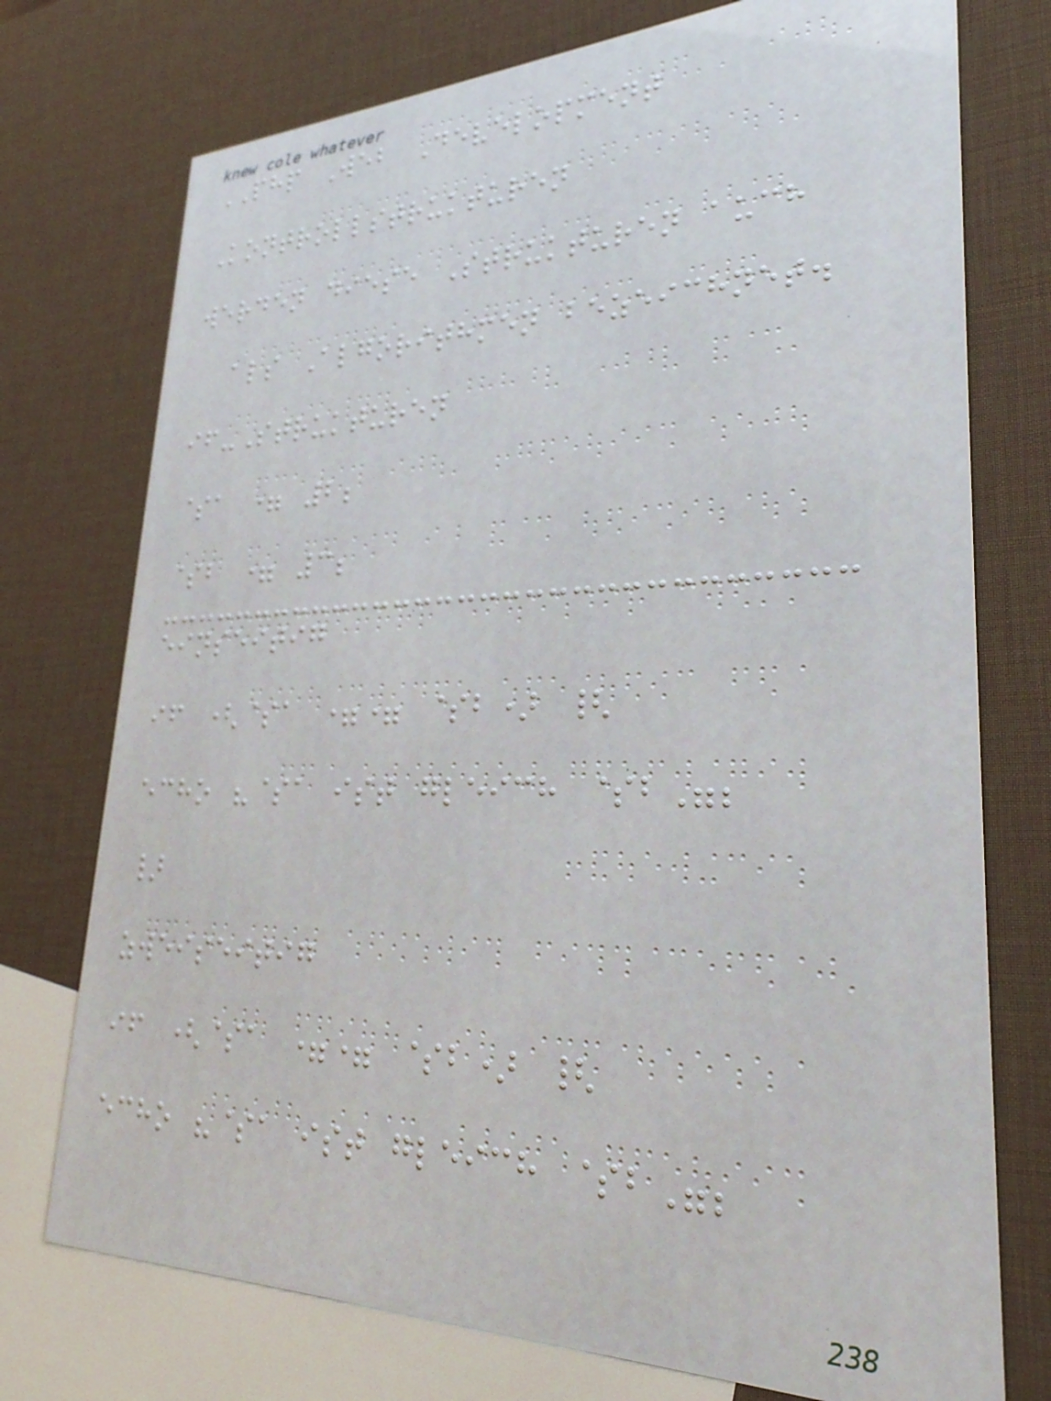PHP Web Development
Kontrollstrukturen
werden diese Strukturen auch
als Algorithmen bezeichnet.
if-Strukturen
$a = 2;
$b = 3;
einseitig
if ($a == $b) {
echo "$a ist gleich $b";
}
zweiseitig
if ($a == $b) {
echo "$a ist gleich $b";
